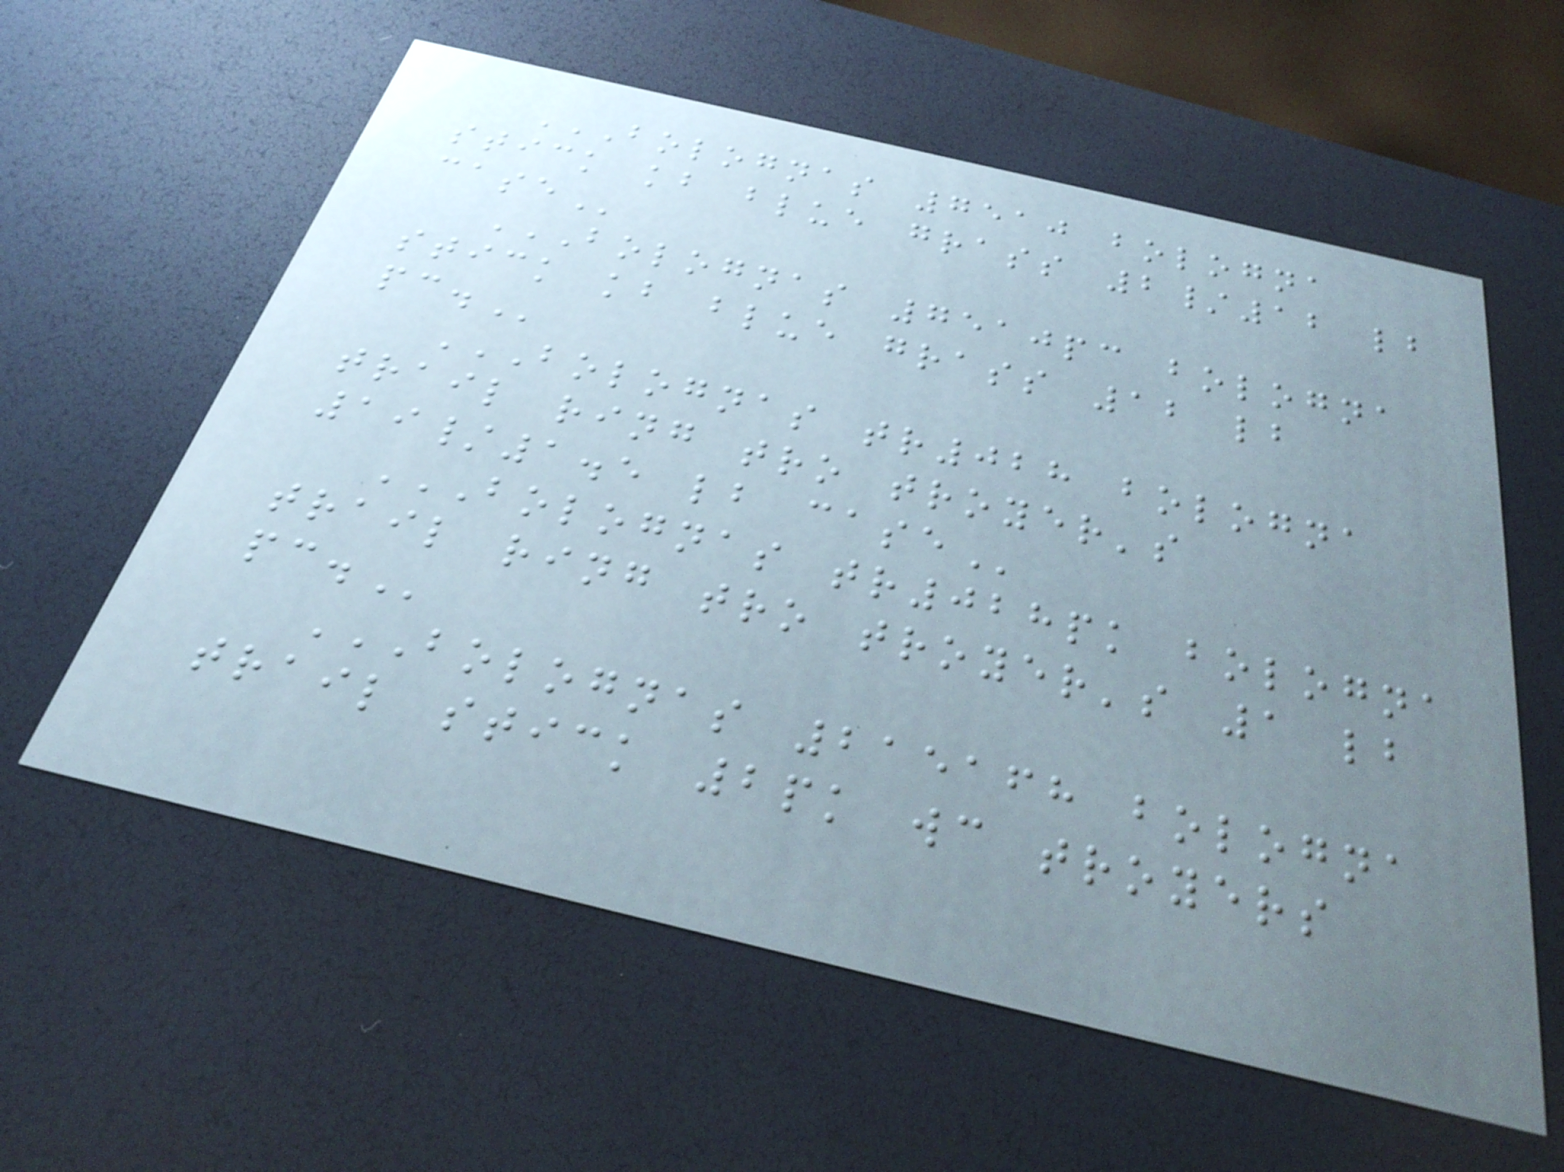BOLOGNAS 7510 BOLOGNA
STICK KB BLUE GRASS 2/12 LB
CASE
BOLOGNAS 7510PC BOLOGNA
STICK KB BLUE GRASS 12 LB
PC.
BOLOGNAS TR028 BOLOGNA
TRAIL RING TRO TROYER'S
19/1.5 LB CASE
BOLOGNAS TR028PK BOLOGNA
TRAIL RING TRO TROYER'S 1 LB
PC.
BOLOGNAS 215168 BOLOGNA
TRAIL STICK 2PK WC TROYERS
